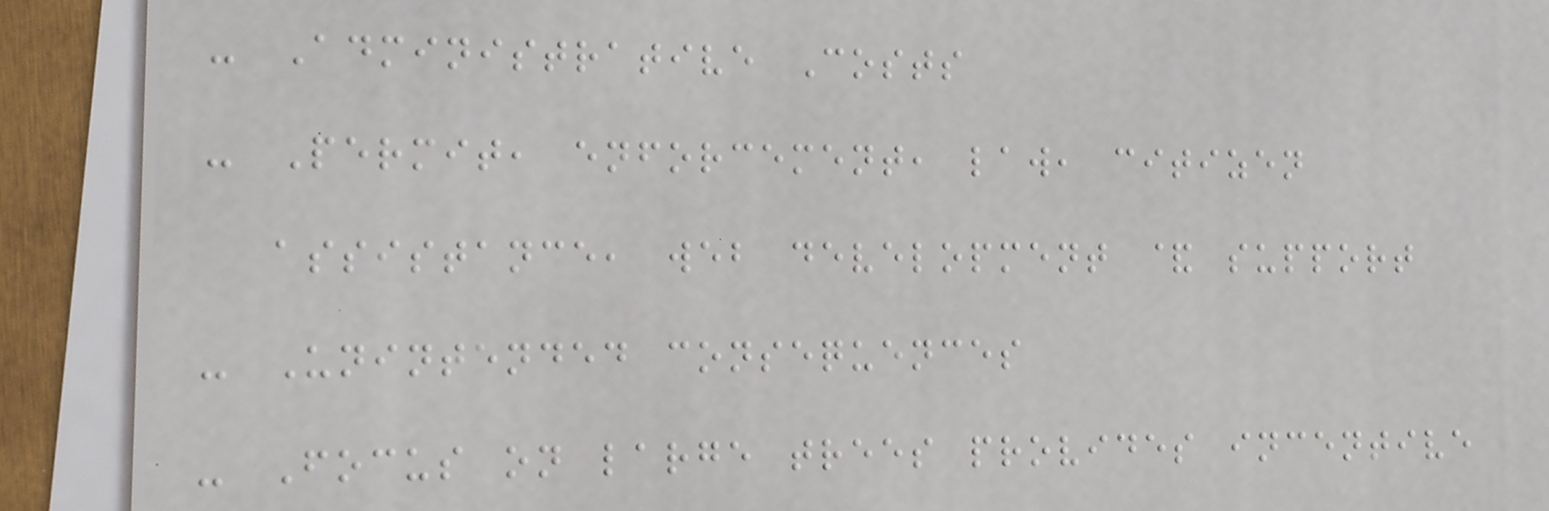- Administrative Costs
- Permit, enforcement, law, citizen
assistance, web development & support
- Unintended consequences
- Focus on large trees provides incentive
